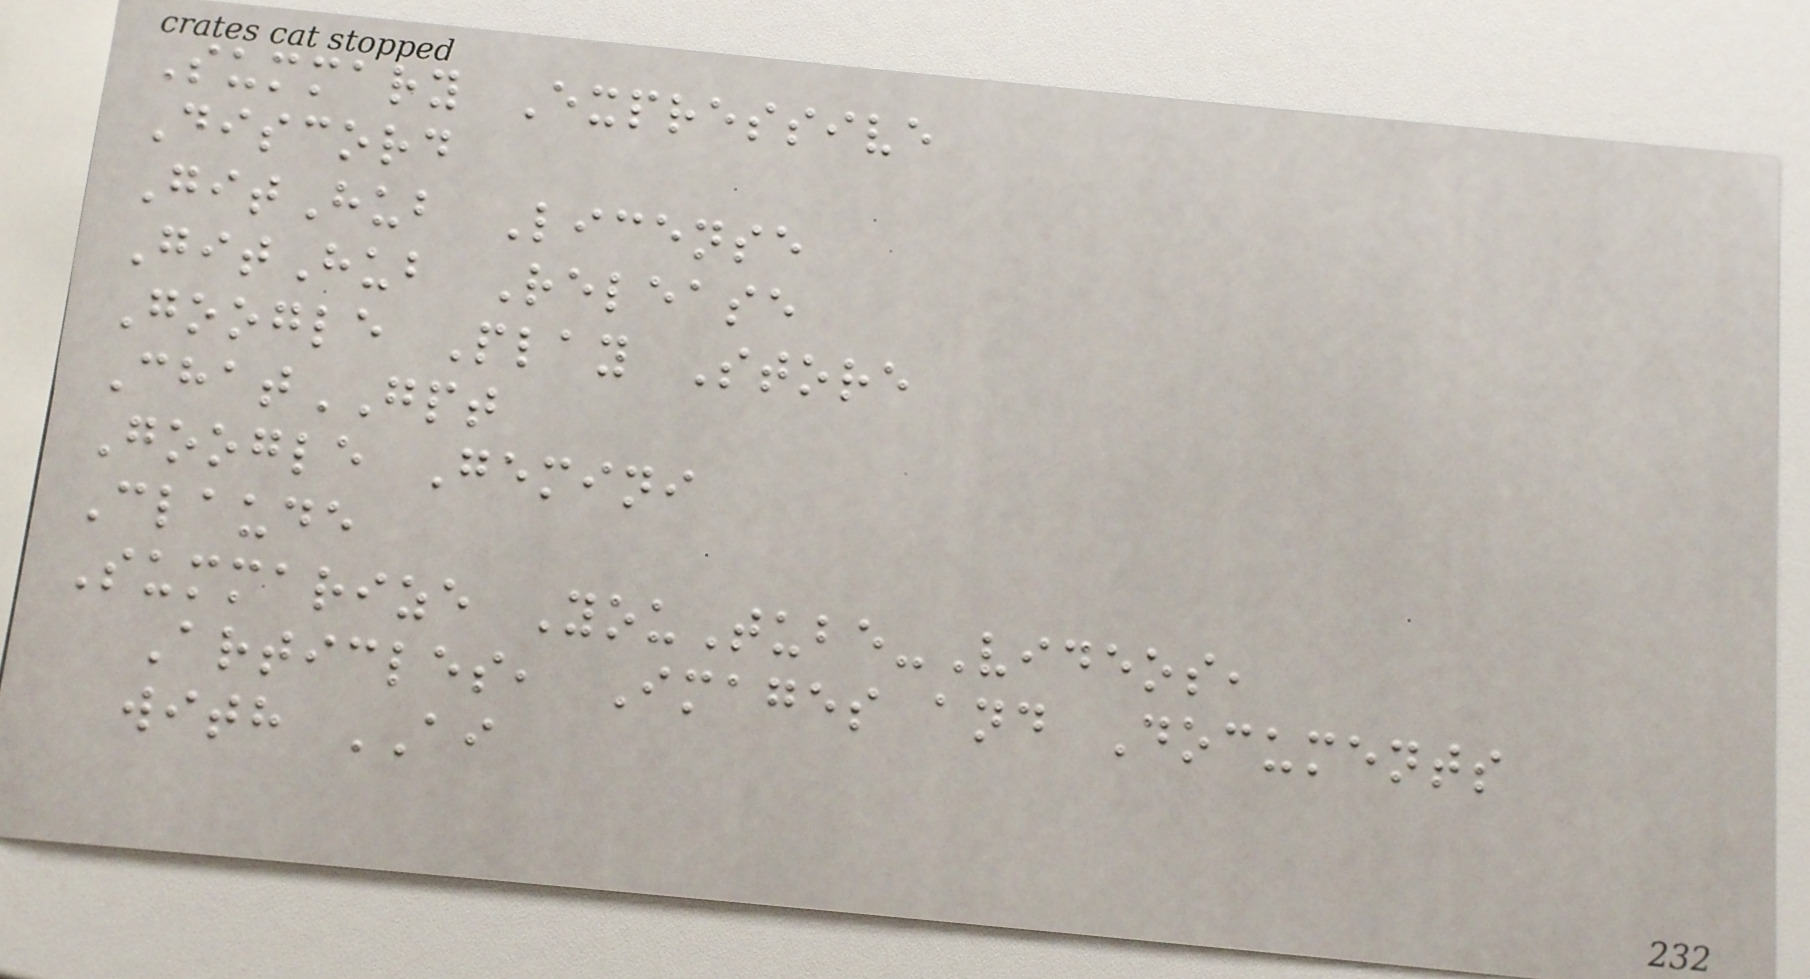Summary Expressive
Discord
GitHub License
GitHub Release
Google Play Store
ChatGPT
Google Gemini
Claude
Summarize YouTube-Videos,
Articles, Images and Documents
with AI
